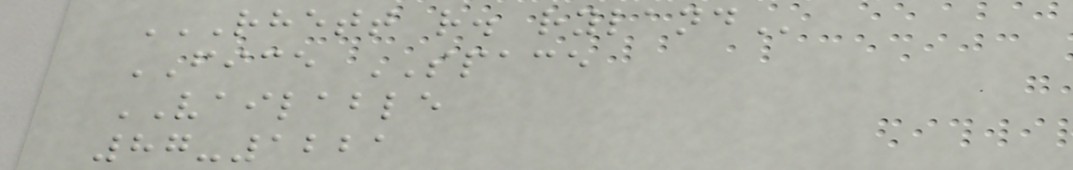RHETT R. RYLAND
FICE SPACE
VAILABLE
87-1221
